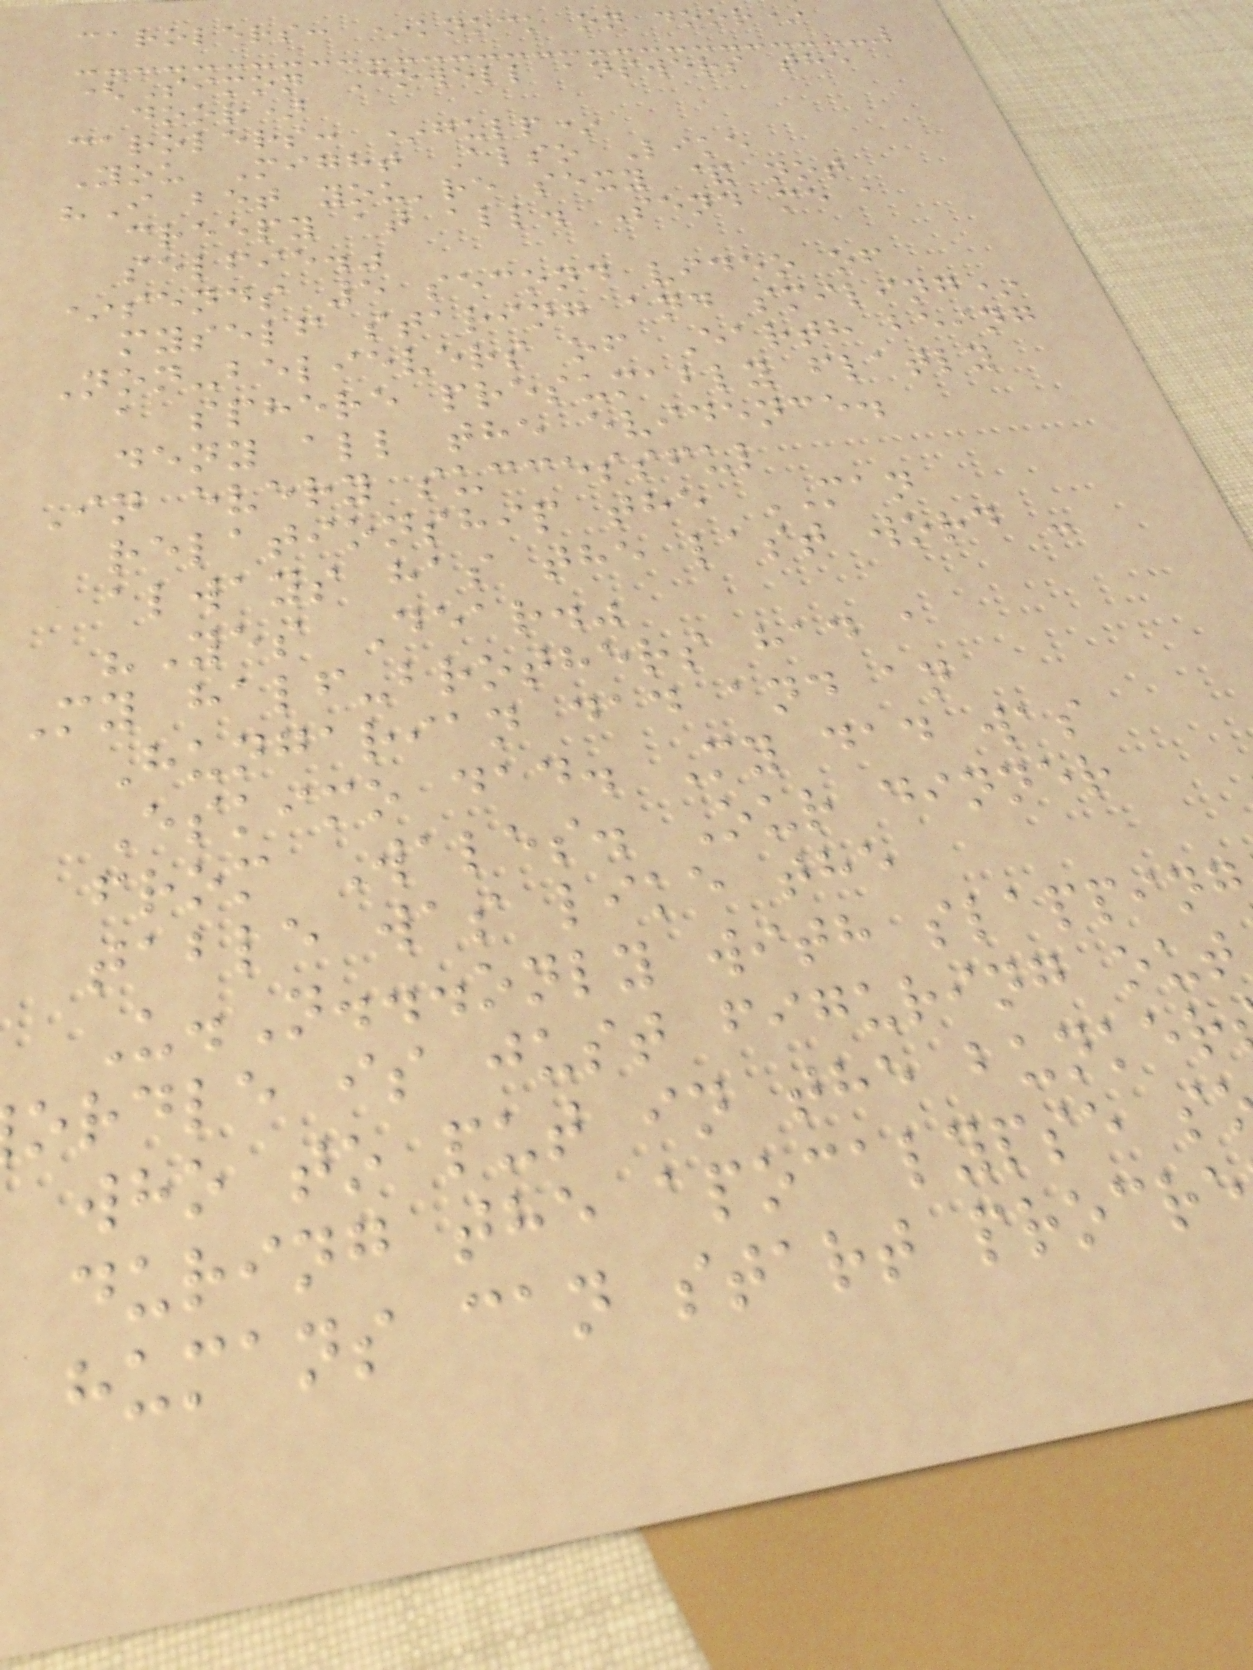carolers: *knock on door*
(Simon Cowell answers the
door)
carolers: *gulp*
You Might Also Like
"I bet you're sexy & not
creepy at all. Send me a
selfie."
*sends 5 second video of
myself staring and smiling*
Non-believers of Earth being
a sphere presumably flatly
deny all the evidence.
In every successful
relationship the MAN
always has the last word -
"Yes Dear."
My half-brothers had a
Hungarian dad and an
Eskimo dad. My dad was
from Wales. Our dinner
table was like the
U.N...only with slapping
ordle is just figuring out
who to put in the bunker
during the apocalypse s
humans can start procre
